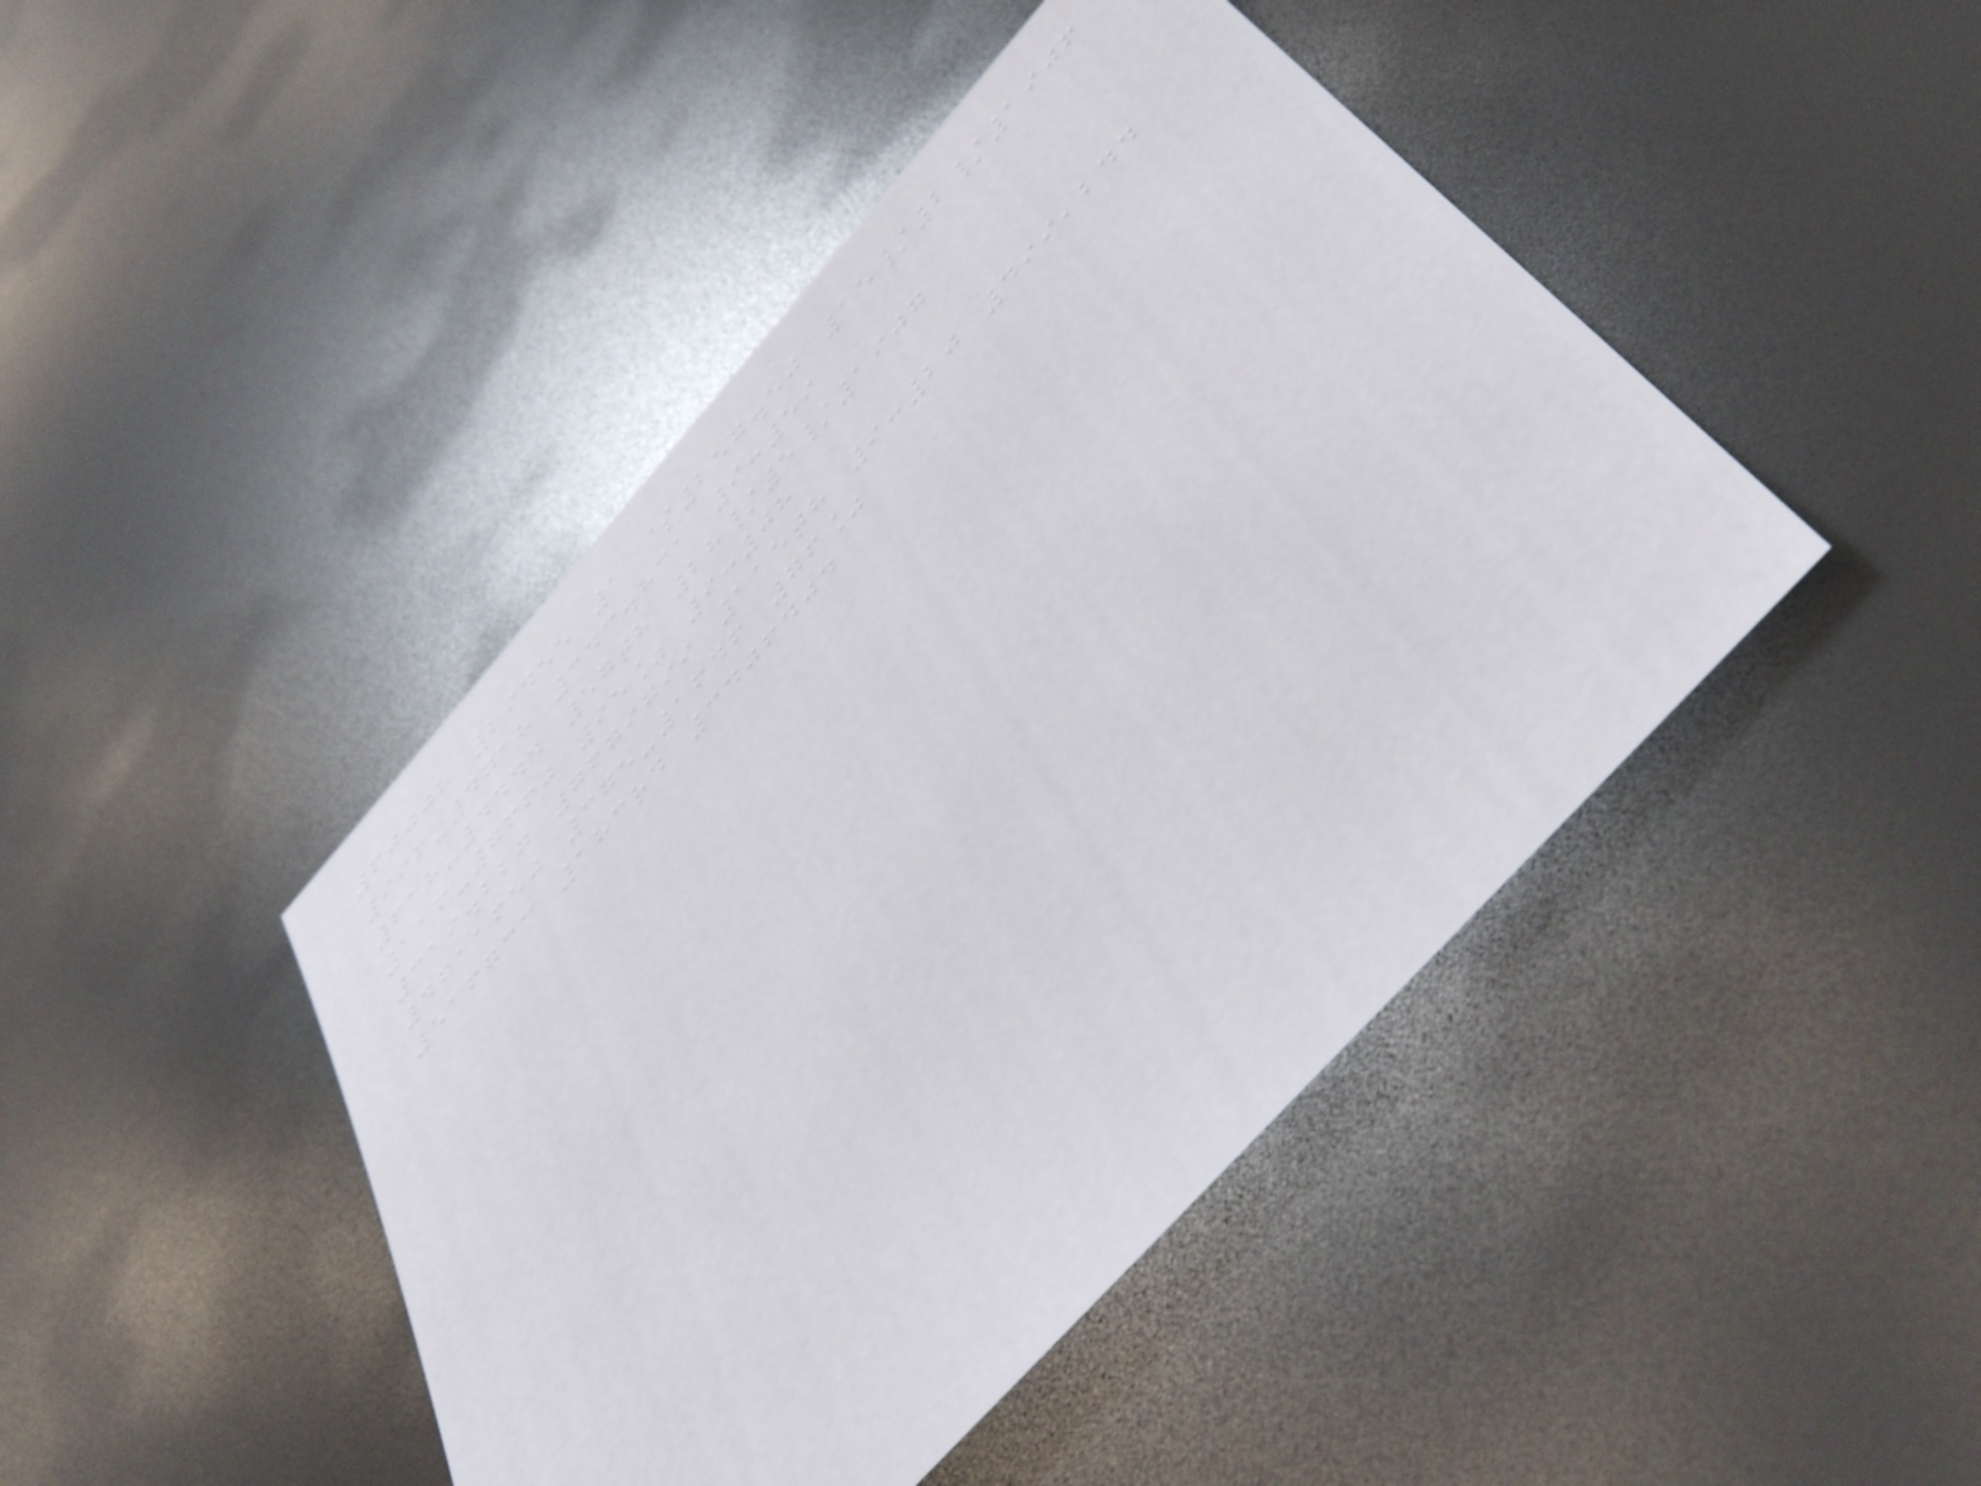60008 29455 1 $257.50 15/2/1906
996-4718 343.831 9:59
618-4444 57th 28/5/1907
116-7660 95% 9:08
319.227 7679799 115th 9:20 499,244
4611650 375-1646 76%
516733 183rd 3406404
